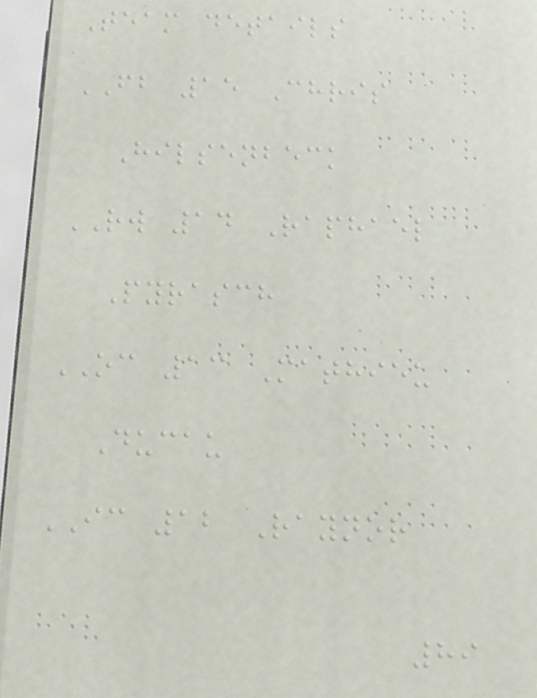Team details
FB 15 Chris
Hilsenbeck
RW 14 Raphael
Pyrasch
OC 13 Mathieu
Ducau
IC 12 Raynor
89
